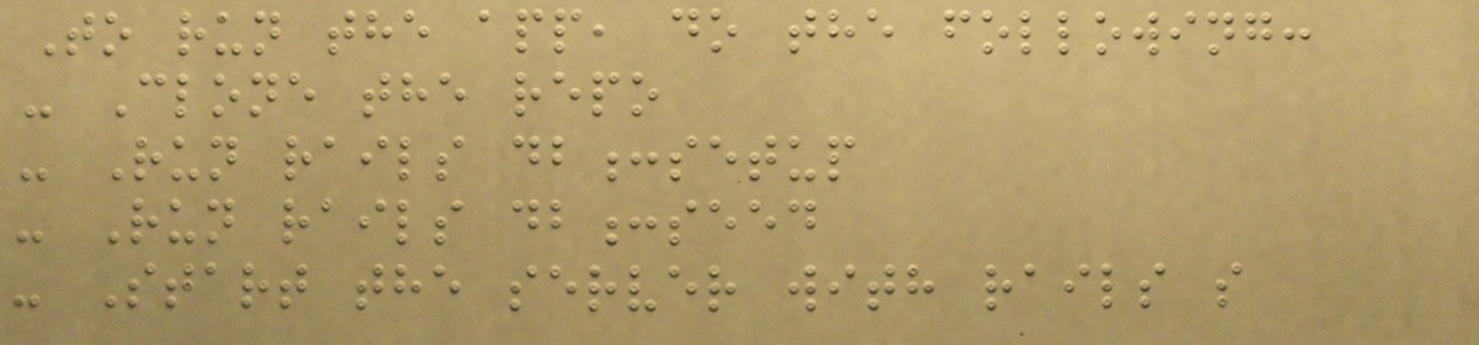To run the app, do the following:
- Clone the repo
- Run rails db:setup
- Run rails db:seed
- Start the server with rails s
